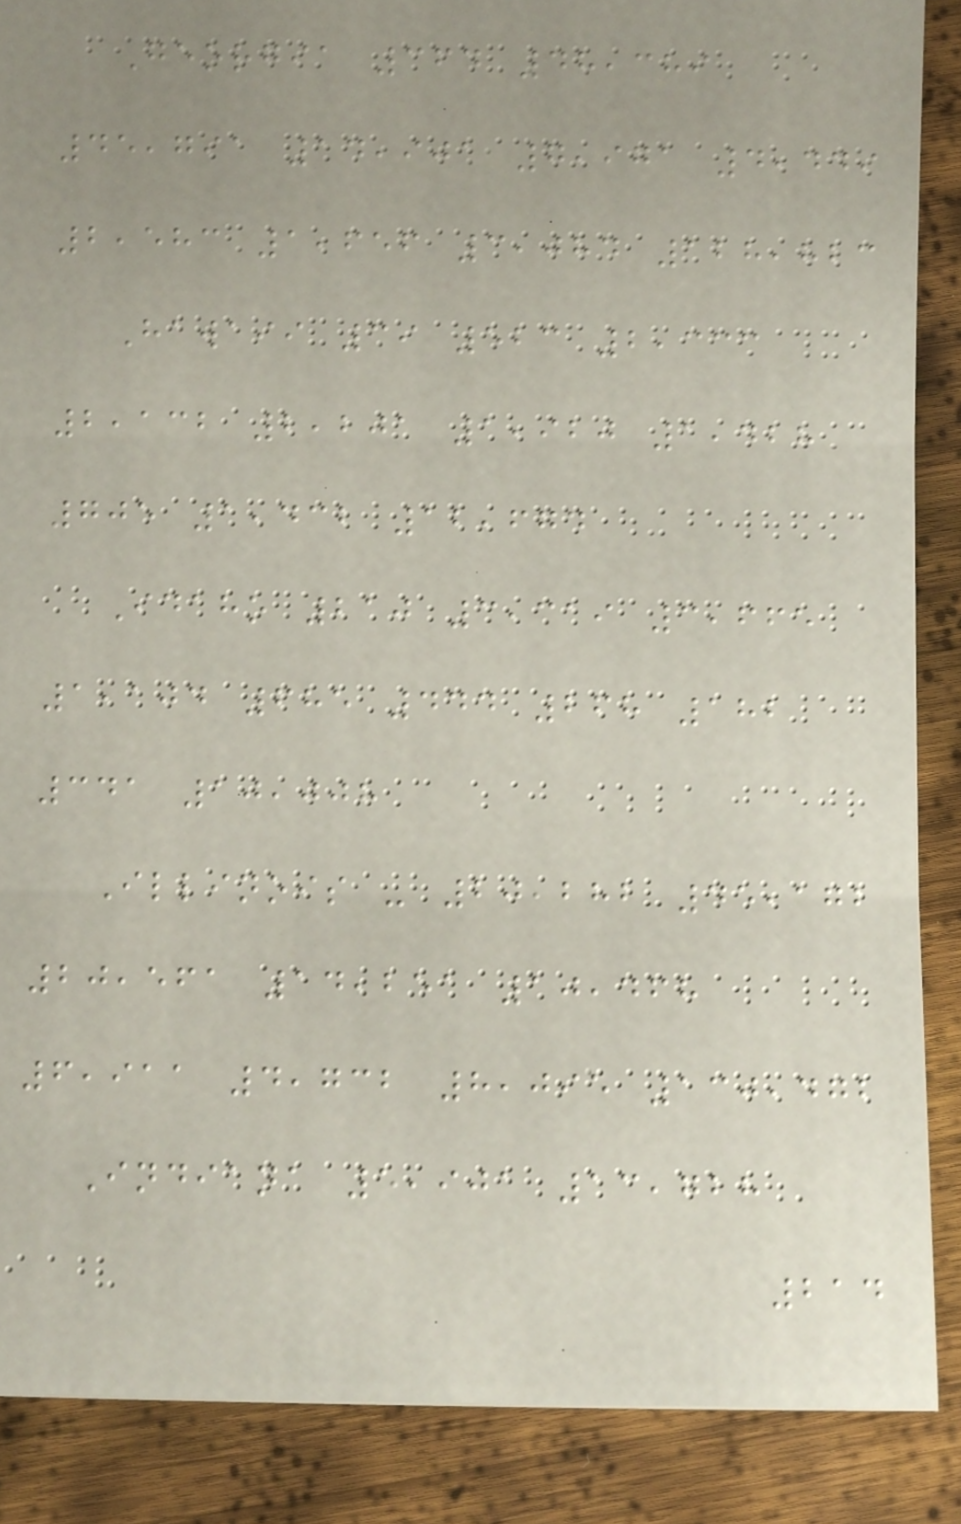Georgia 364 48,389
45,791 14,901 7,971 4,449
2,583 1,656 3,084 128,823
Hawaii 39 523 2,333
2,132 2,201 1,920 1,428
705 1,432 12,674
Idaho 210 3,319 3,665
1,104 685 444 268 182
341 10,008
Illinois - 20,282 45,172
20,561 14,251 10,468
6,911 4,732 8,095 130,472
Indiana 5,901 13,728
214
